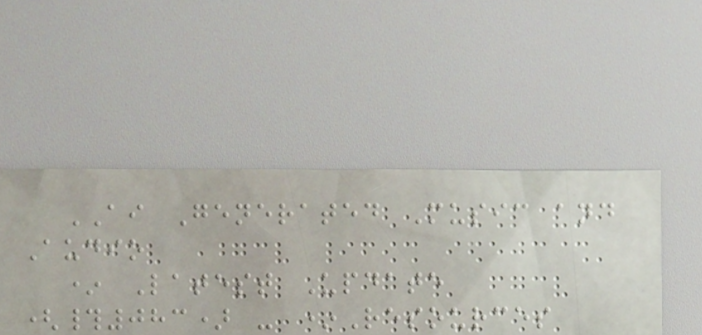AI Generated Music and
Audio
* Latest Update
(#083) - *Resources
